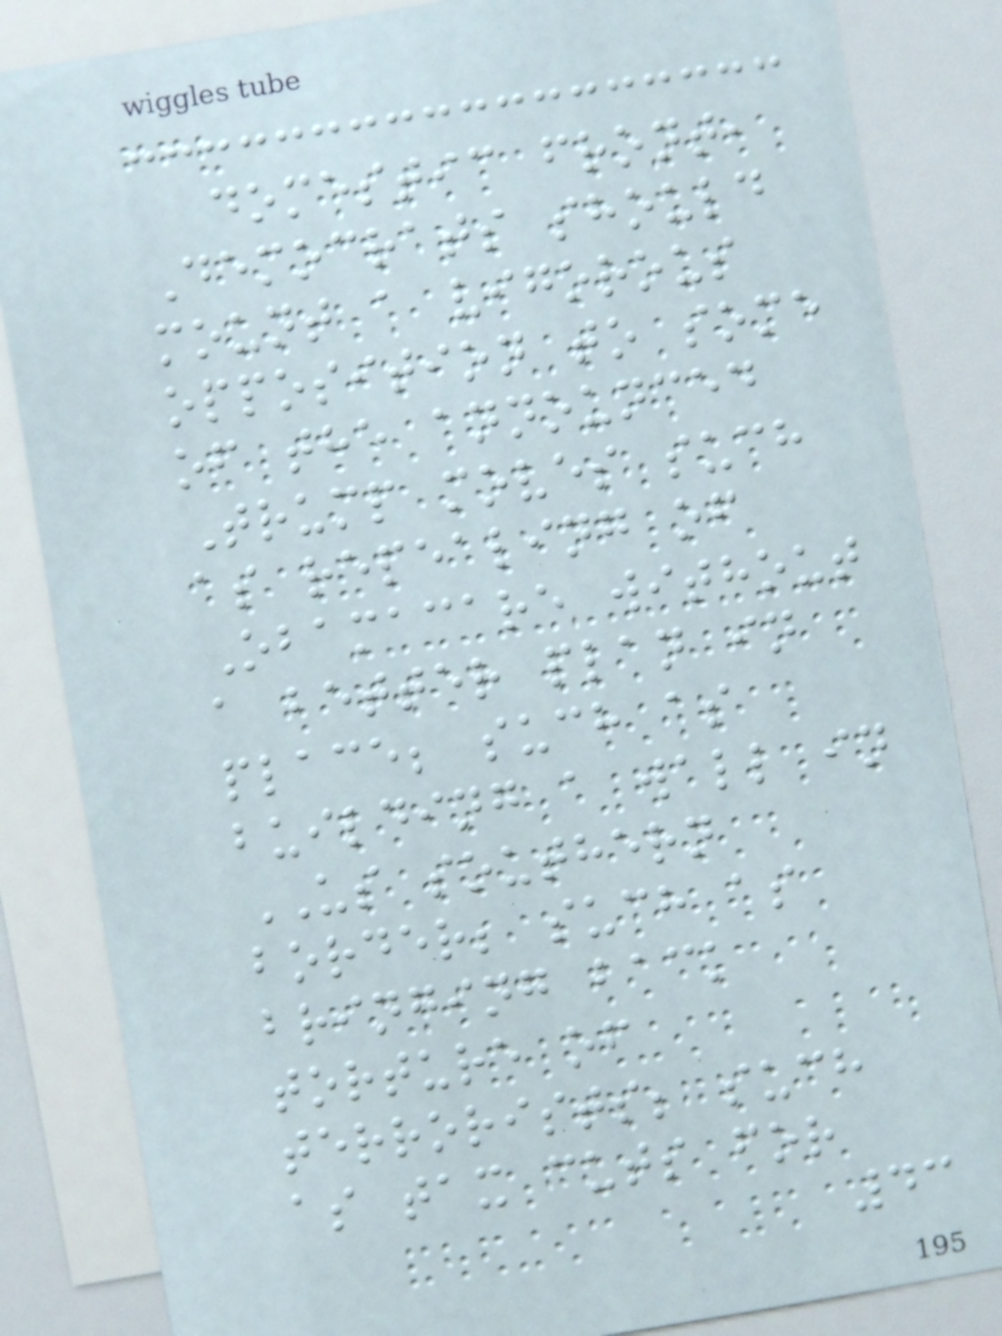domestic front,
Democrats should
mount a vigorous
opposition to some
of the announced
Trump moves such
as repealing of
Obamacare without
a better plan in
place; such as
building a wall in
US southern
border; such as
bringing back
torture of
terrorists; such
as tax cuts for
43
